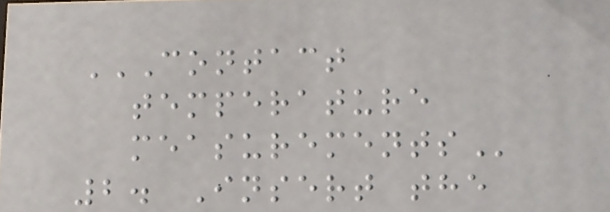CONTACT
TEMPERATURE
MEASUREMENTS
2. Insert the
